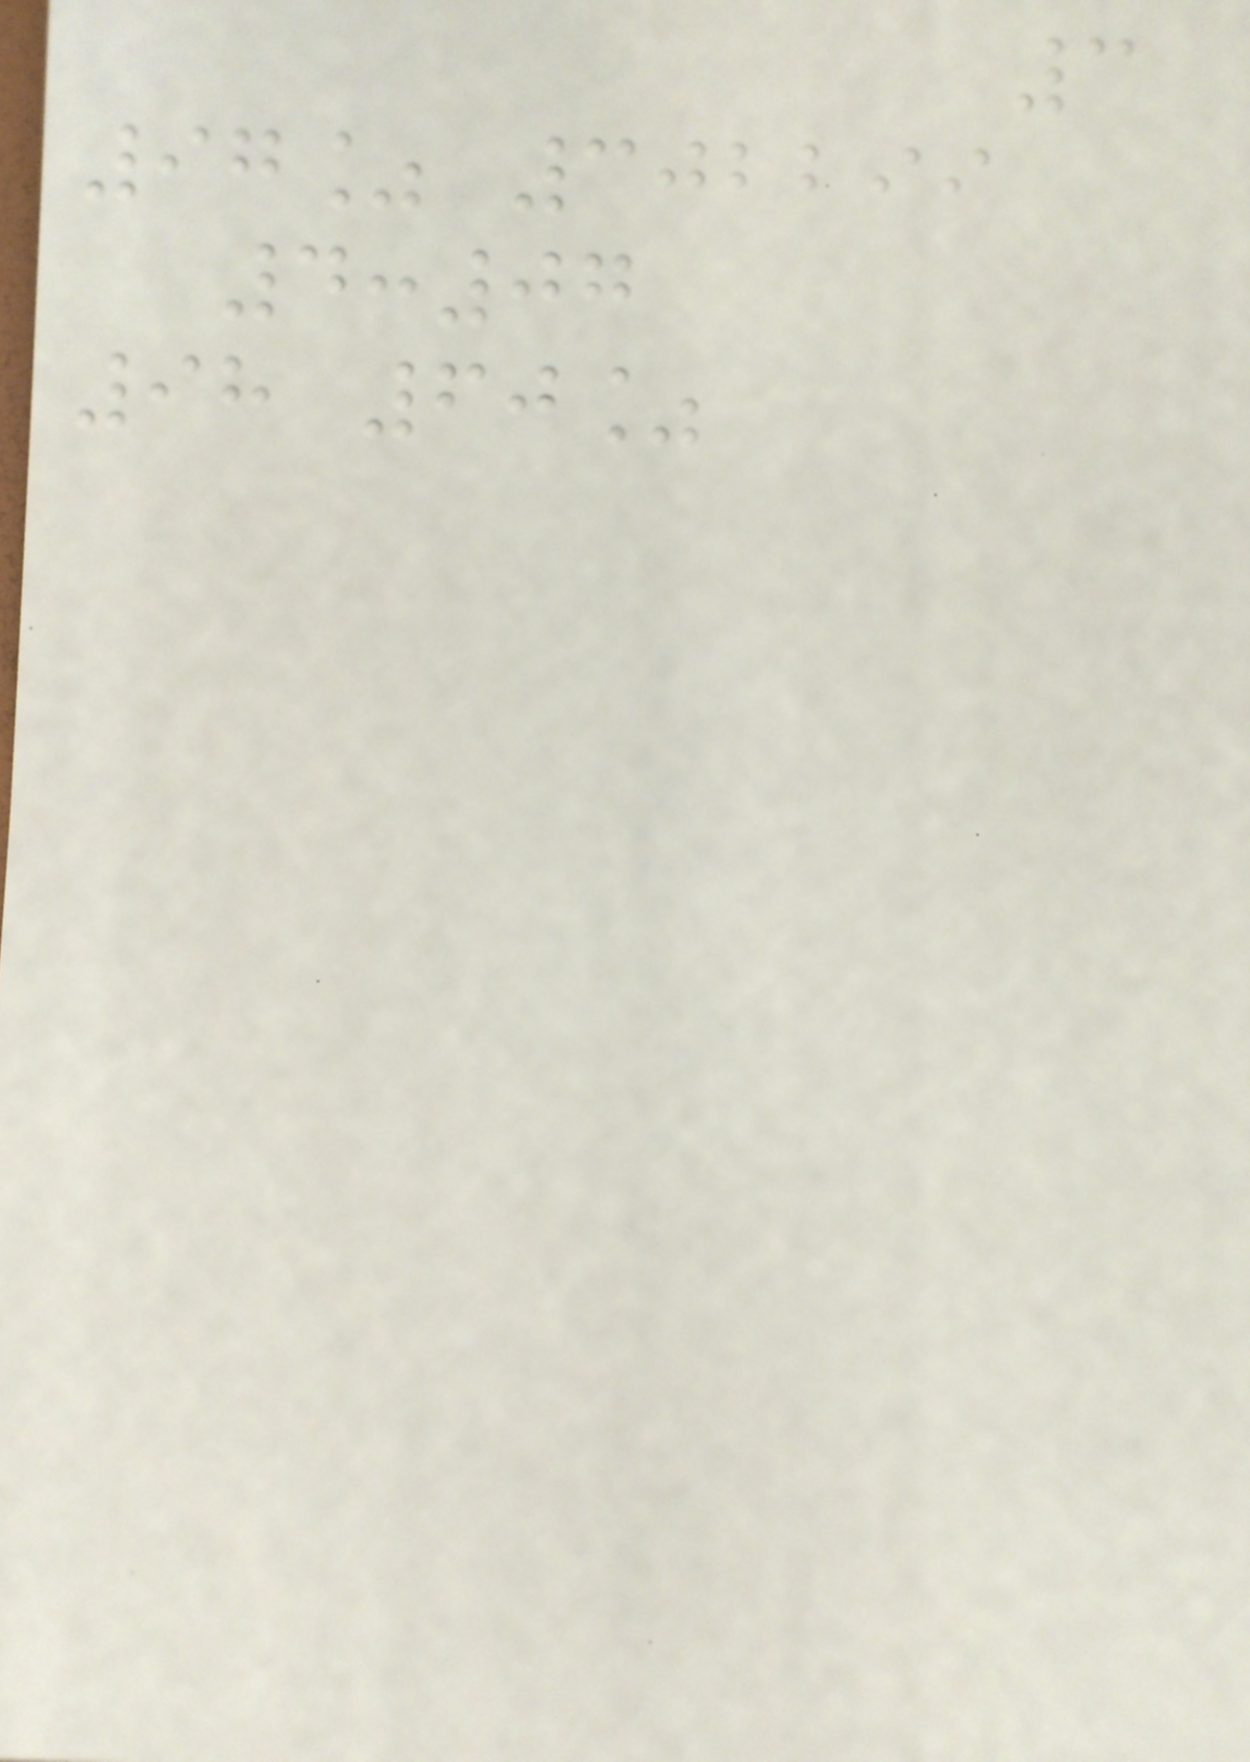3
97% 302299
4:07
98 60%
